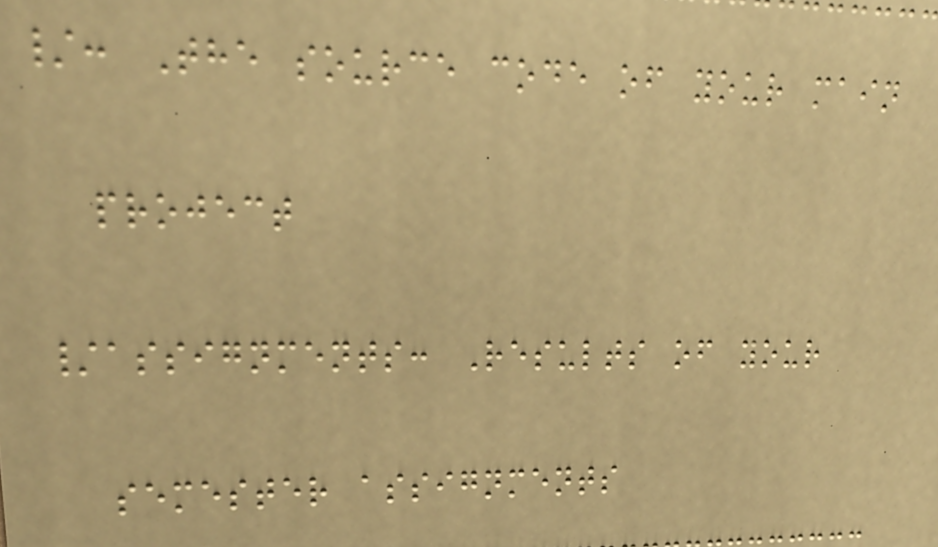/: The source code of your main
project
/assignments: Results of your
semester assignments
